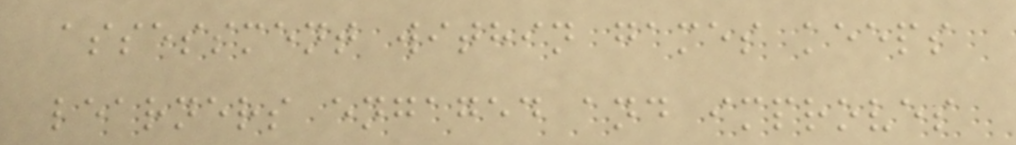assessment within games keeps
learners engaged and improves
